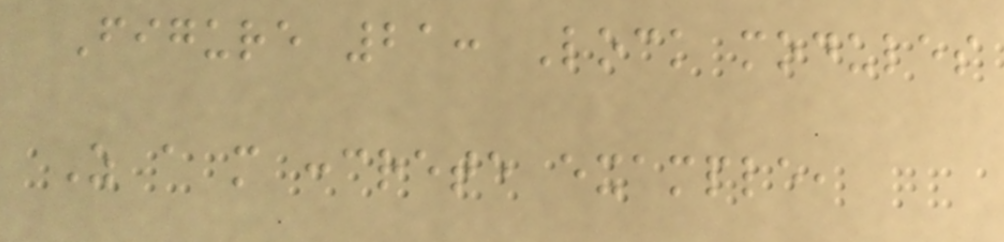Figure 21: Lock modules
As a more concrete example,
